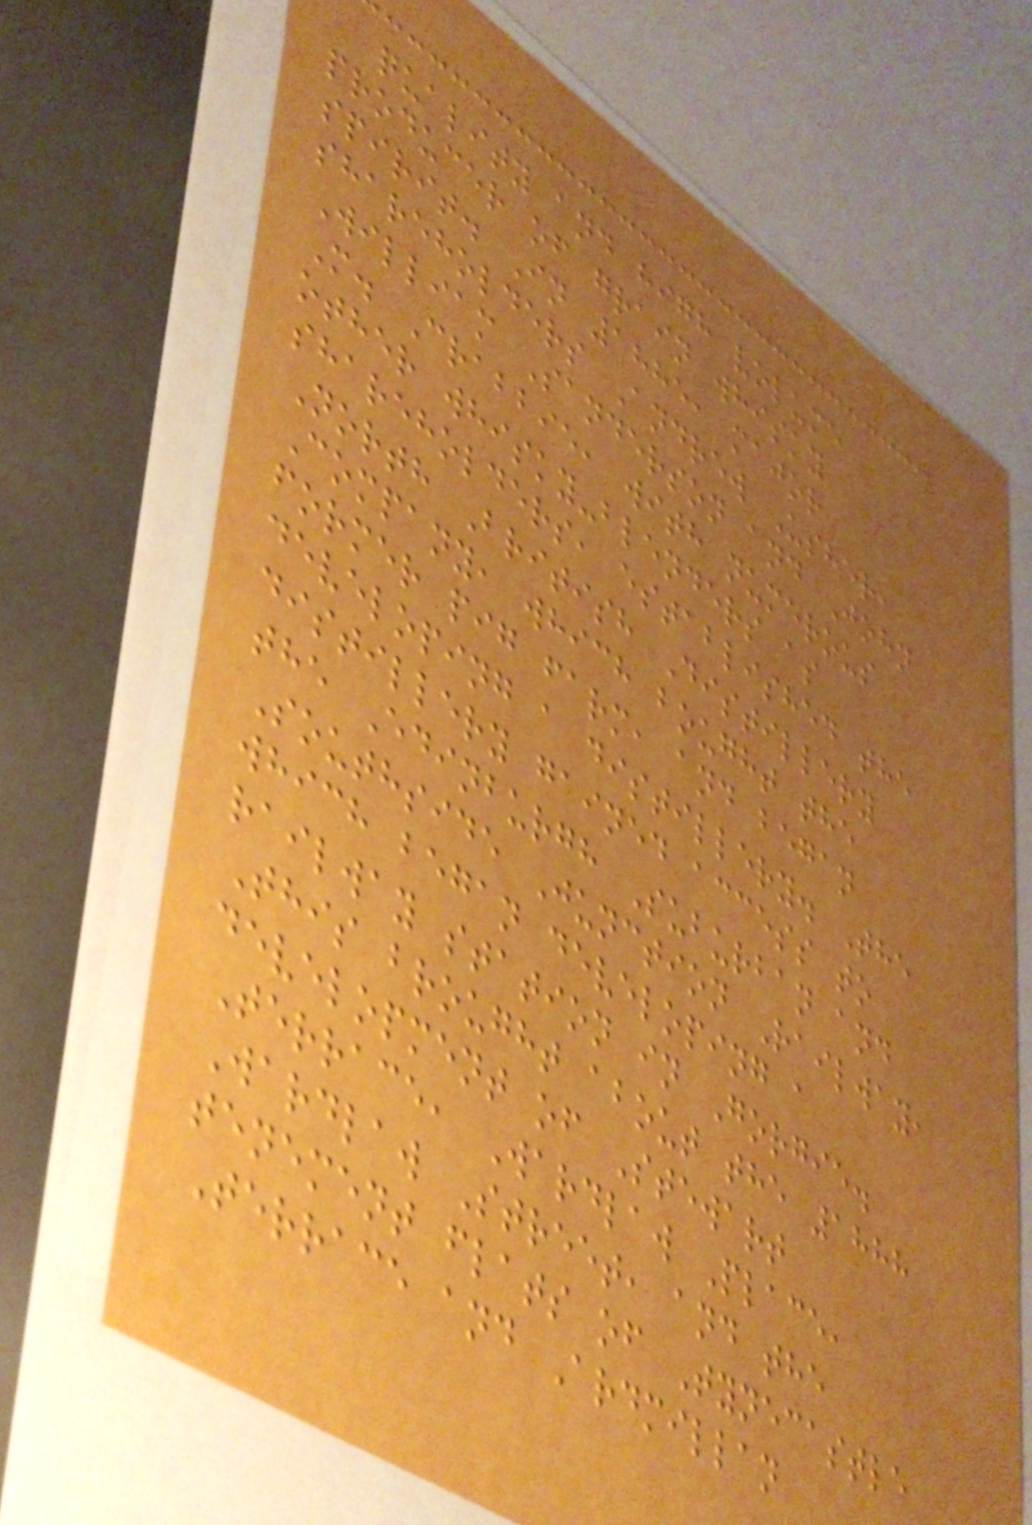quality and high volume
producer of grain whisky
spirit. In 1885, major
shareholders Andrew Usher,
William Sanderson and John
M. Crabbie, with numerous
other whisky-blenders as
shareholders, established the
North British Distillery
Company, which bought the
former pig farm, and began
developing a distillery. The
distillery gained access to
the Edinburgh Suburban and
Southside Junction Railway,
which began developing a
railway station in Gorgie.
This brought about the 1888
development of Stewart
Terrace, Wardlaw Place,
Wardlaw Street, and the
tenement flats of Tynecastle
Terrace and Ardmillan
